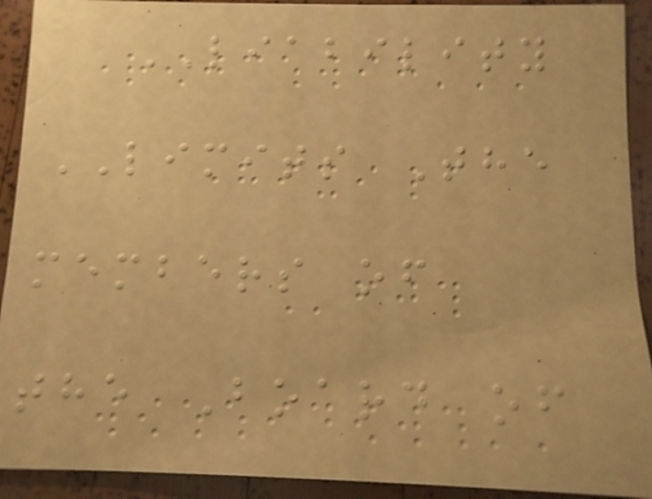LIABILITY
LIMITS The
members of
the Board of
